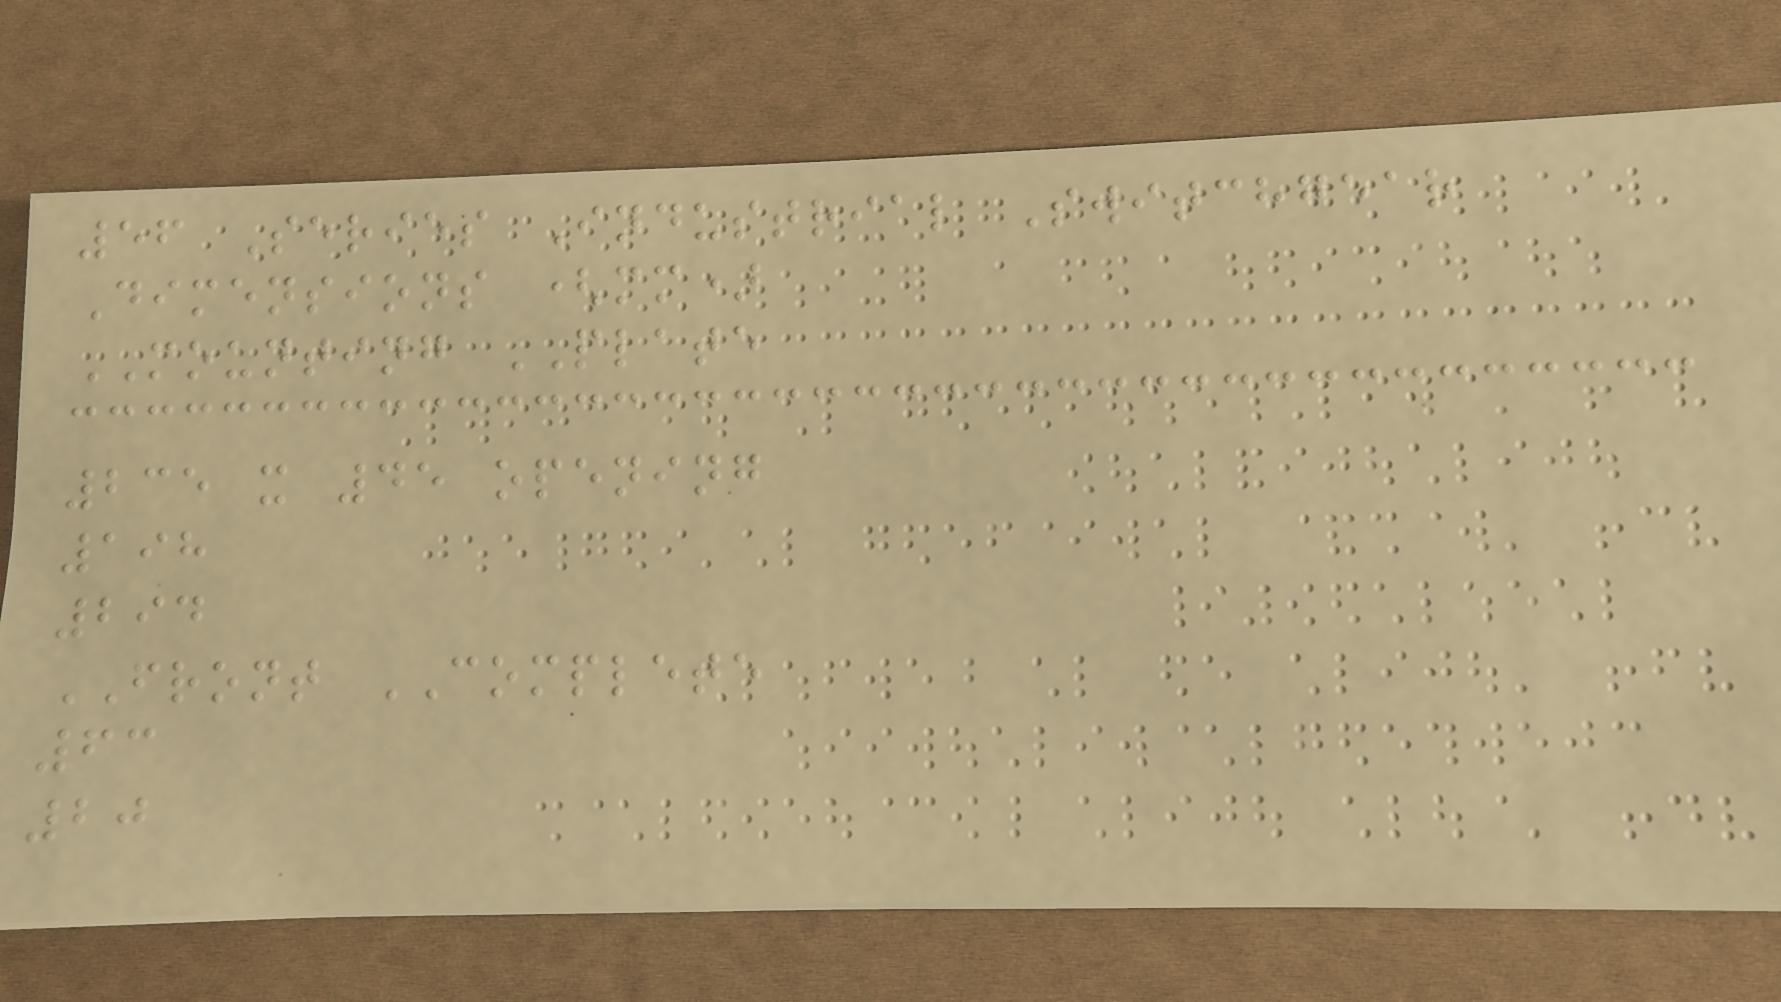56 Series Industrial Switchgear
Dimensions (mm)
MOUNTING PLATE
235 x 45 opening
198
294
FRONT COMPLETE
63
20
